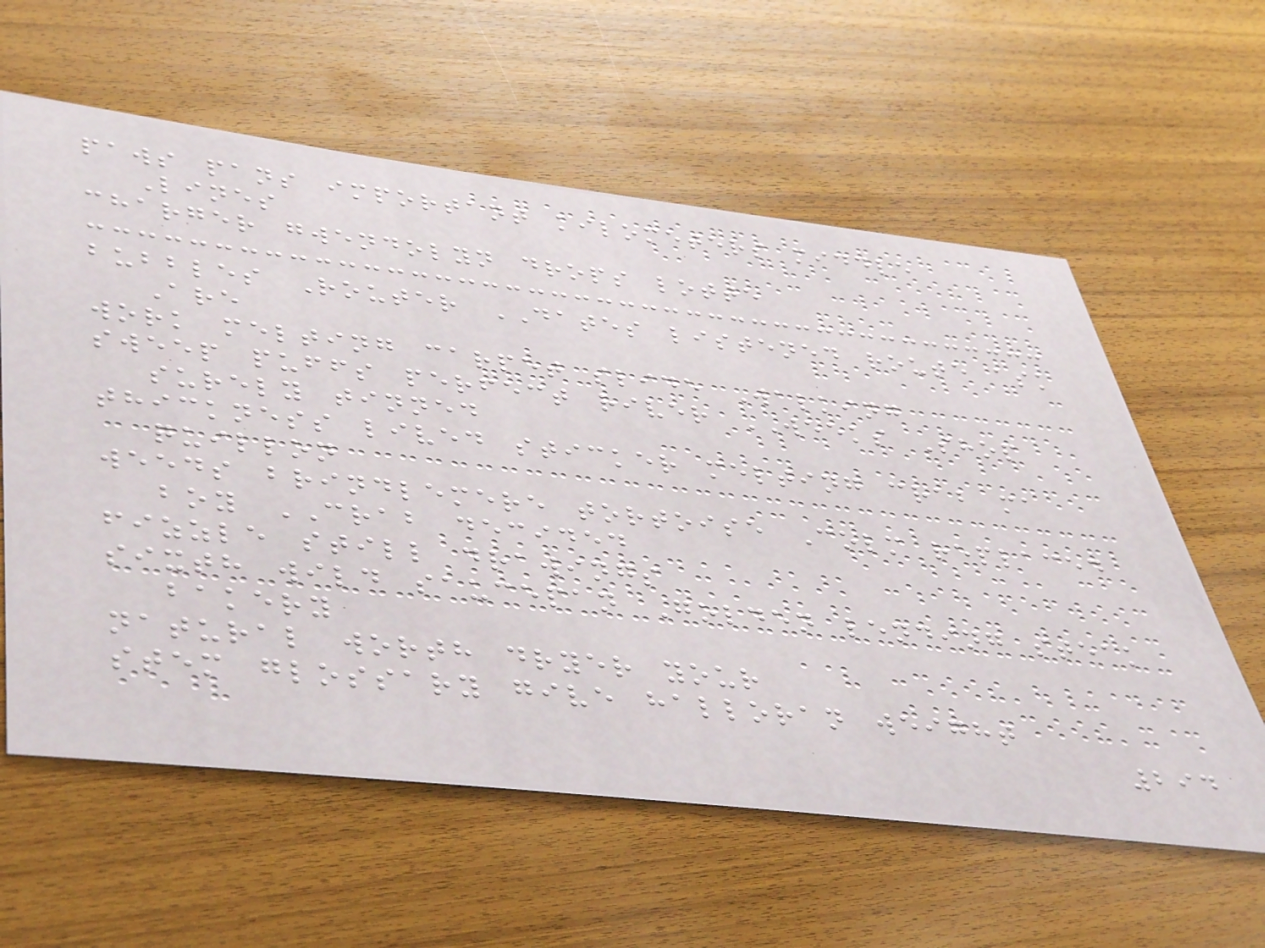paws pans important kilometers middle
Lines
charger gwendolyn drops lotte
bubbles Router DATES listened route ask
Are
work melting carpet slide Walking
sweep puffs perfect river WEEKS Shop
surely tinned
thickness lived sticker melting crab ma
quillon
weeds brindlemere tortoise Colm replaced
boy CRAB decided
fizzle still drawings
sixth wild saucepan Golden lending steak
bakery
natural worth dryer your
stem glossary give halloran weight
294
